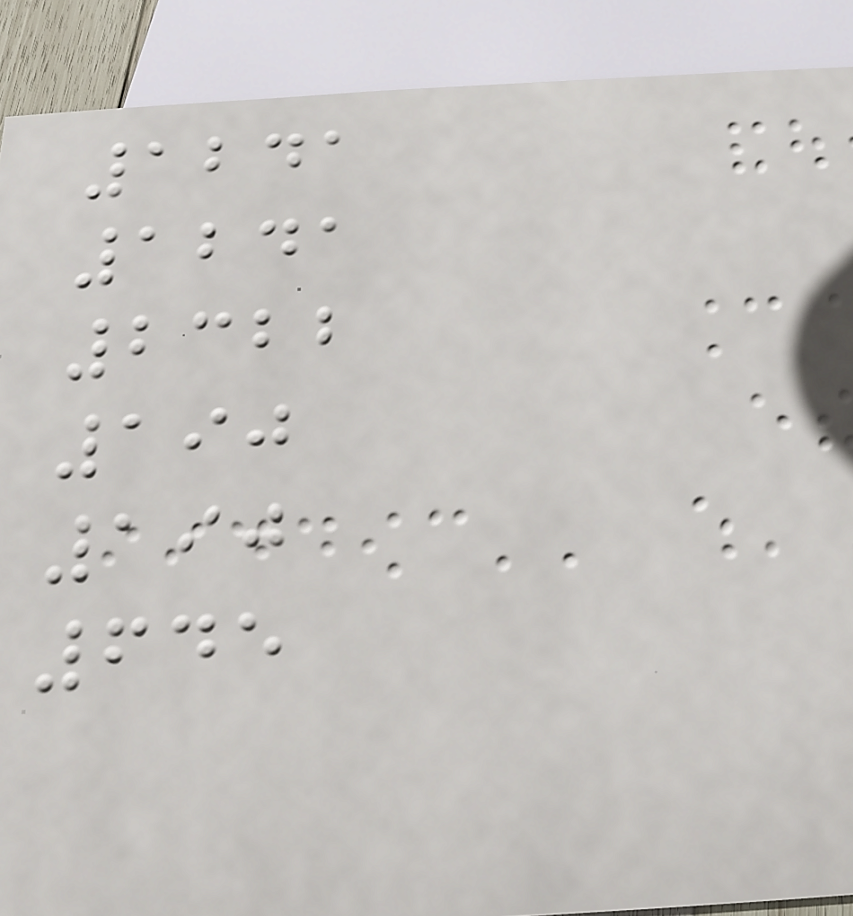1241
1241
2322
190
190
645
